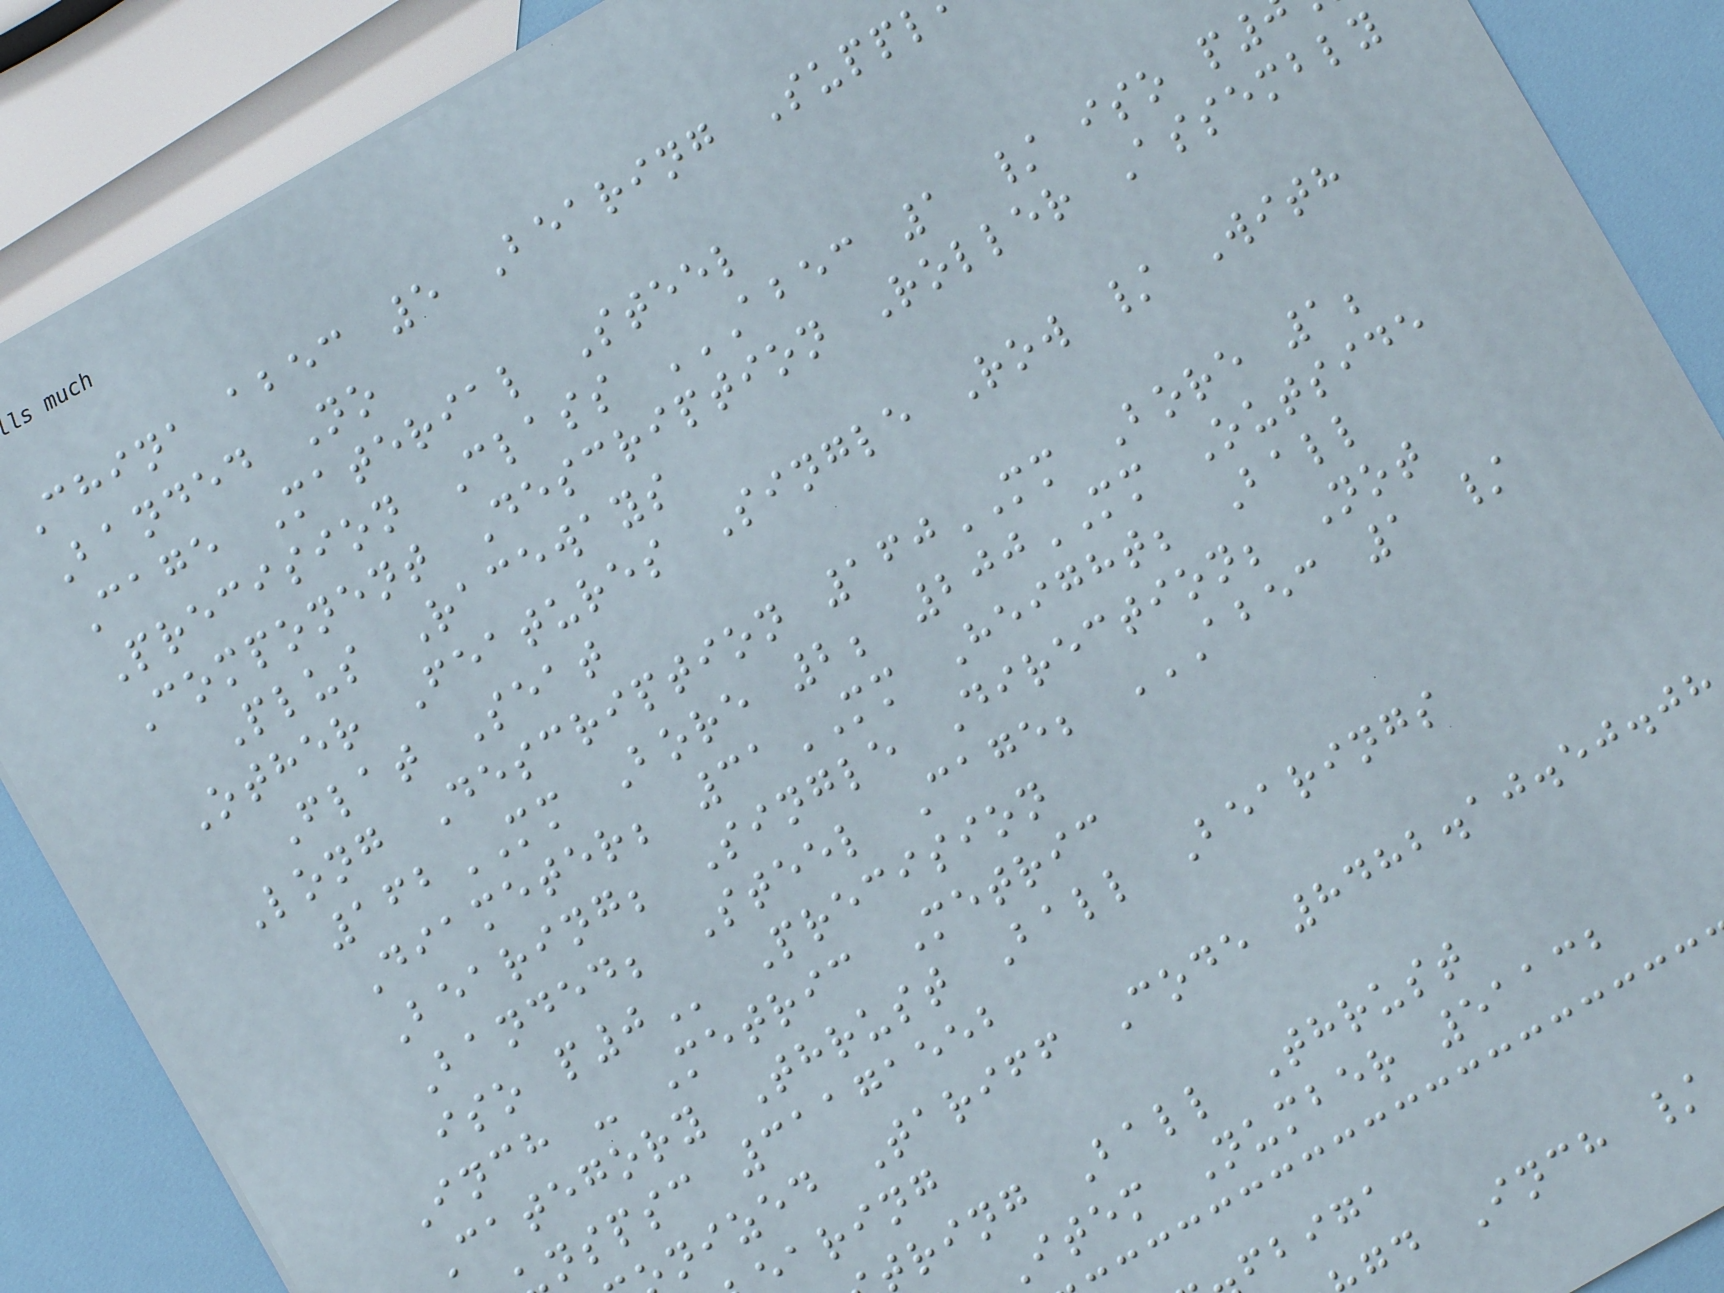China abec 5 Bearing Suppl
Banded No
Cage Material Steel
Component Description Roller Assembly
Plus Raceways
Other Features Single Row / With
Flat Seat
Long Description 160MM Bore 1;
162MM Bore 2; 200MM Outside
Diameter; 31MM Height; Ball
Bearing; Single Direction; Not
Banded; Steel Cage; ABEC 1 /
Inch - Metric Metric
Category Thrust Ball Bearings
nspsc 31171552
nized Tariff Code 8482.10.50.08
aring
ring Ball Thrust
Item Number 51132
gd Inch /
